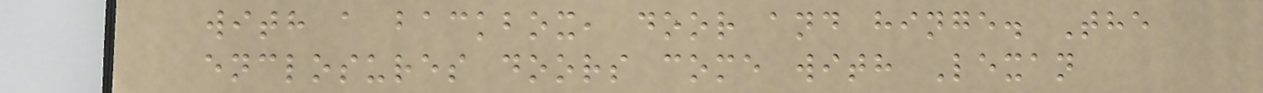with a backbox, door and hinge. The
enclosures doors come with Lexan
